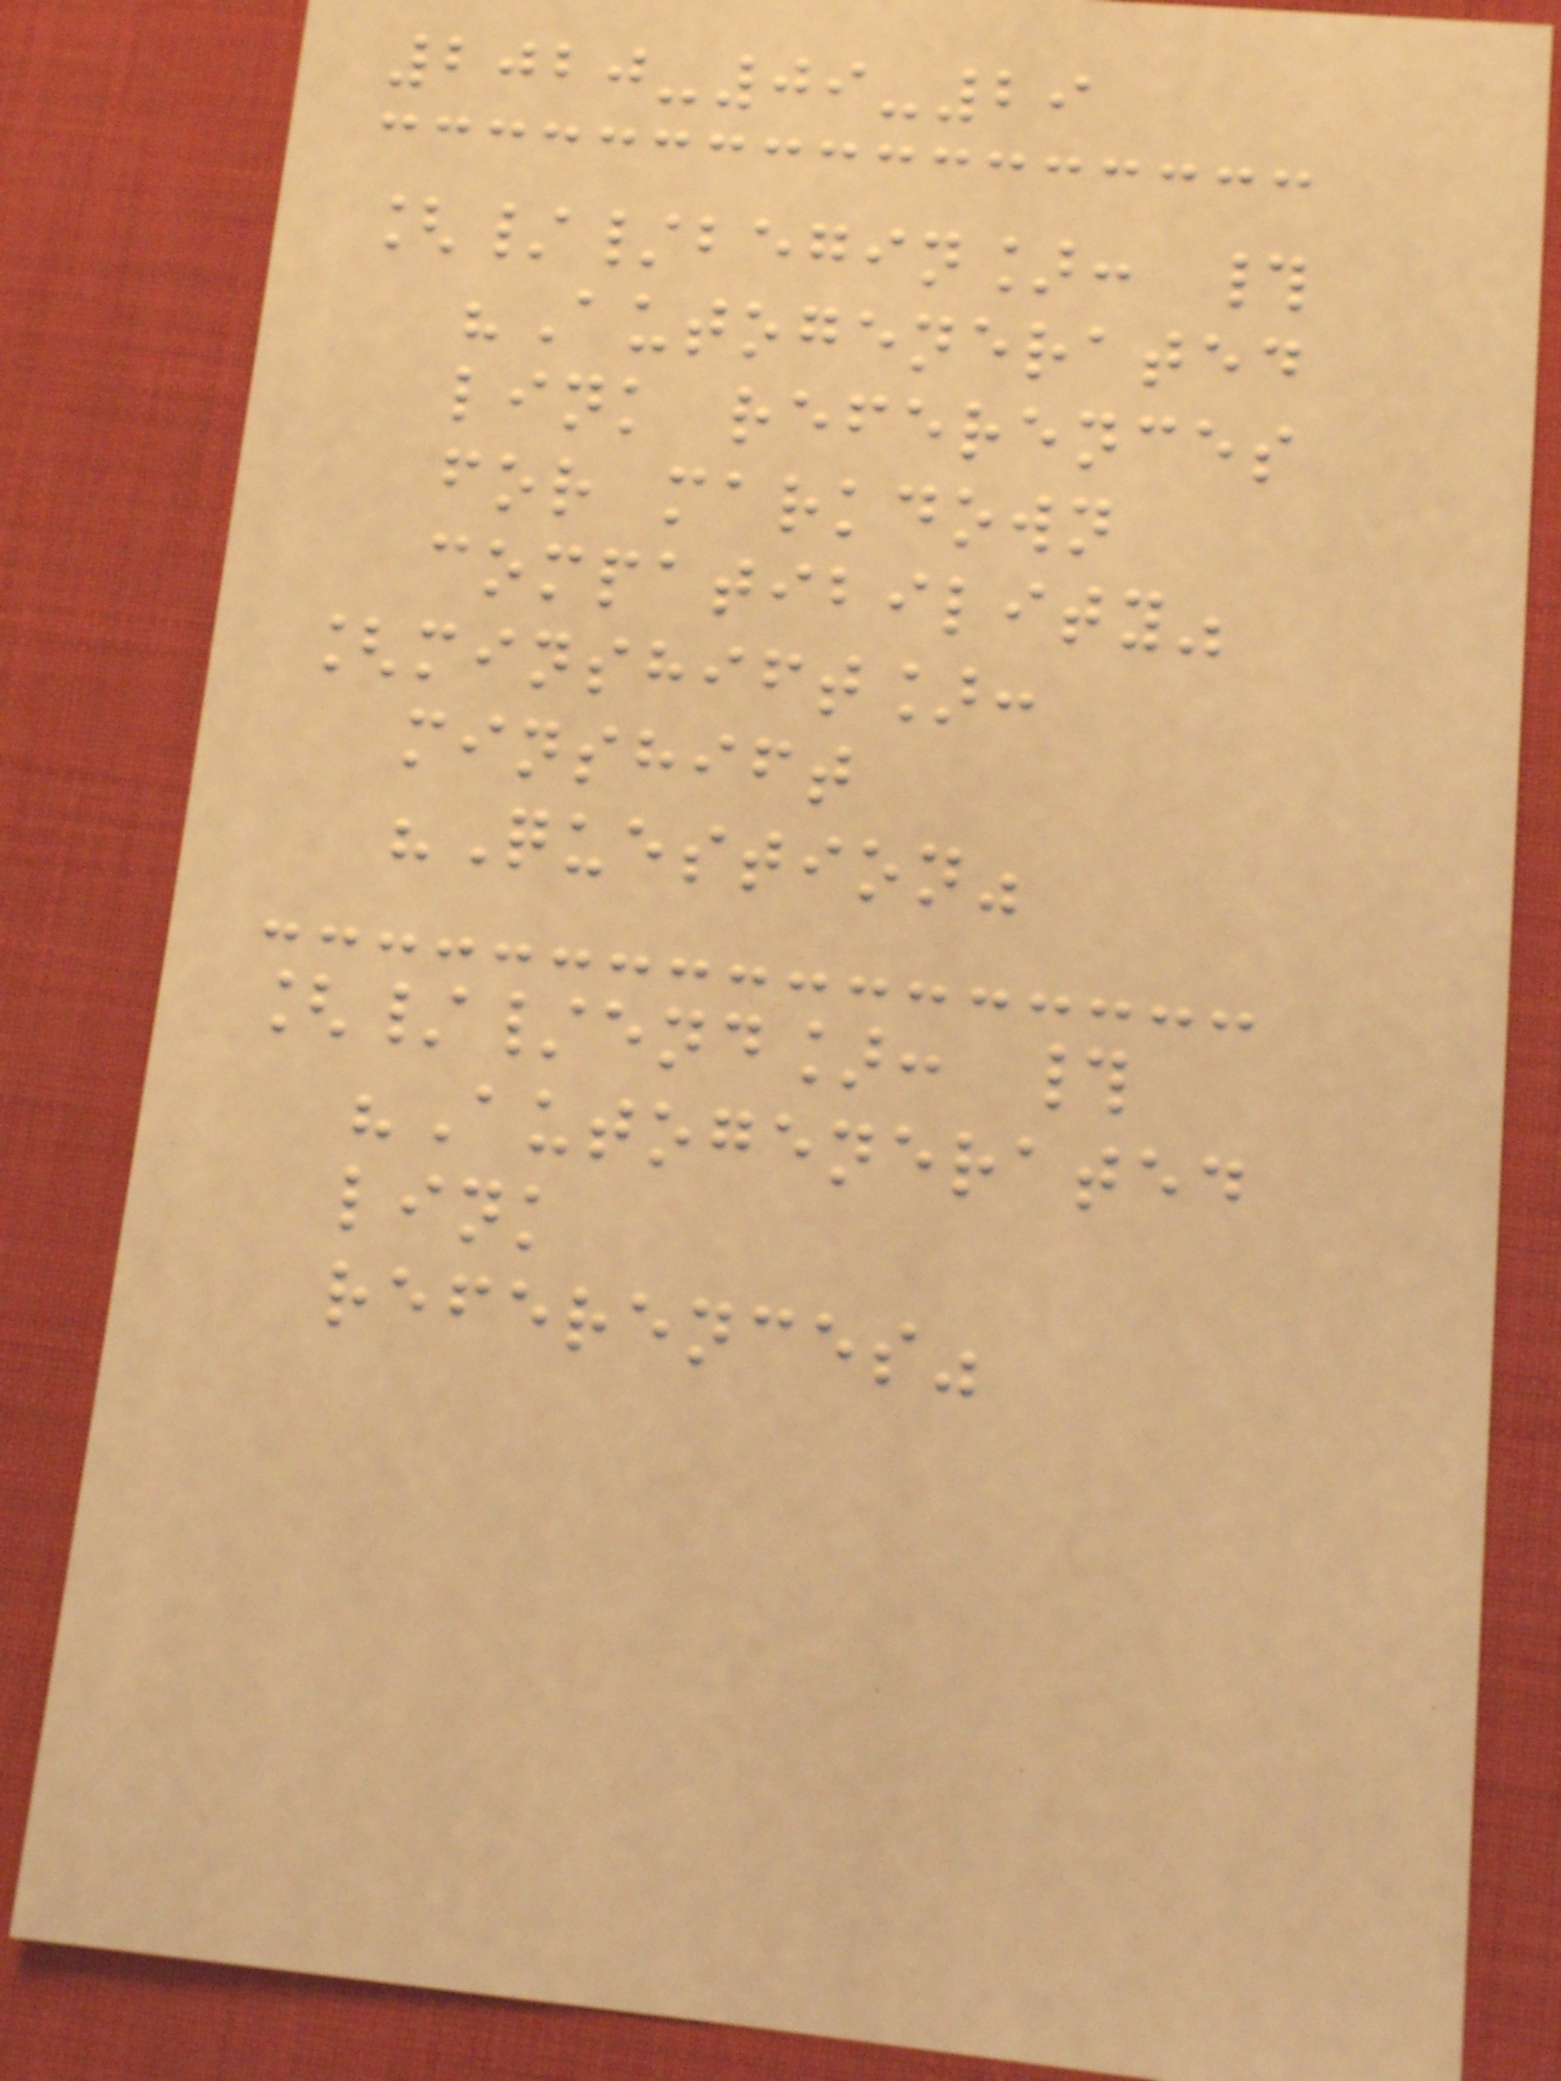2020-09-29
[//begin]: #
"Autogenerated
link references
for markdown
compatibility"
[minshift]:
minshift
"Question"
[//end]: #
"Autogenerated
link
references"
